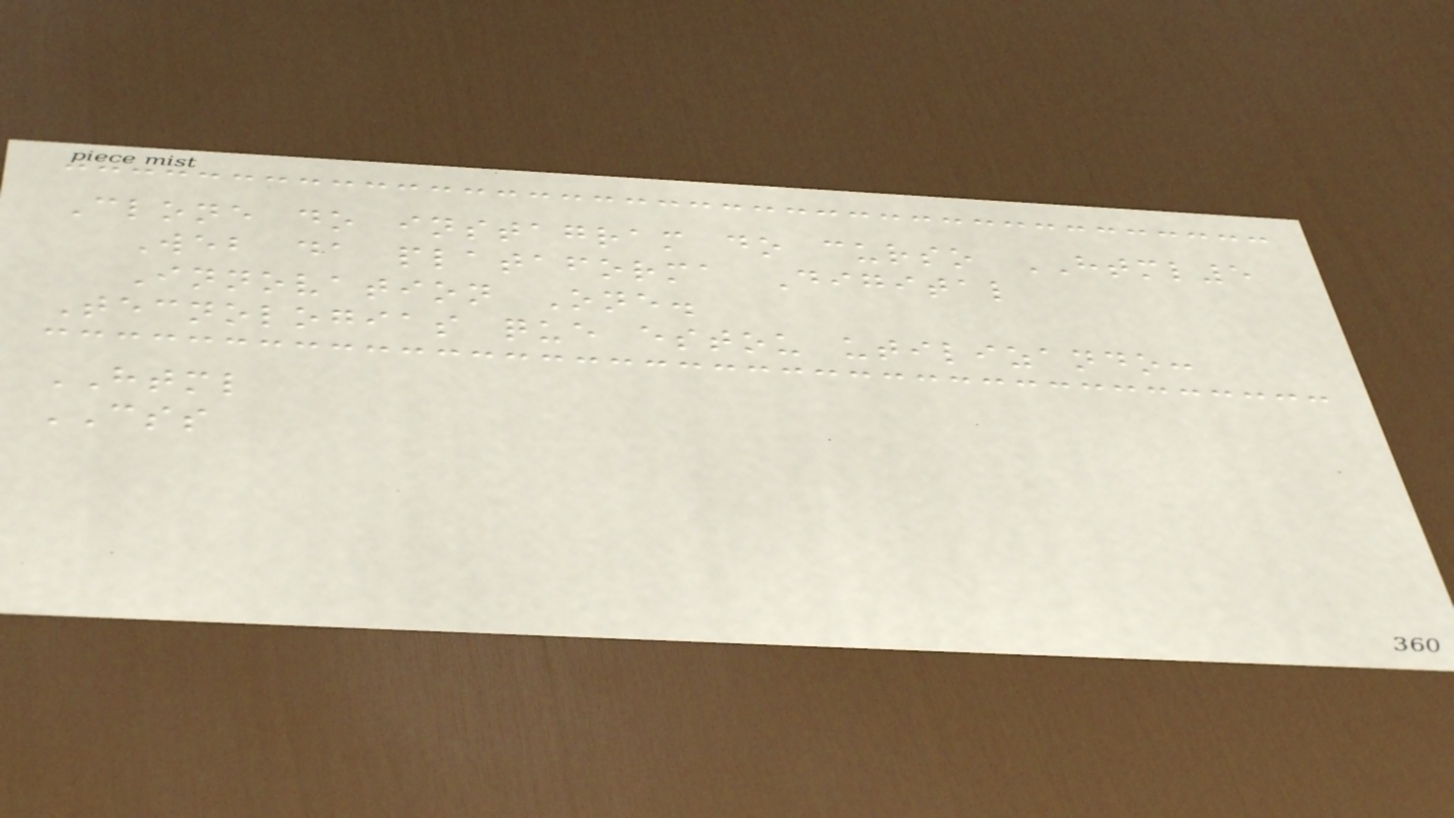Clone do instagram do curso HTML5
Web da plataforma Digital
Innovation One.
Tecnologias que estou utilizando:
HTML
CSS
